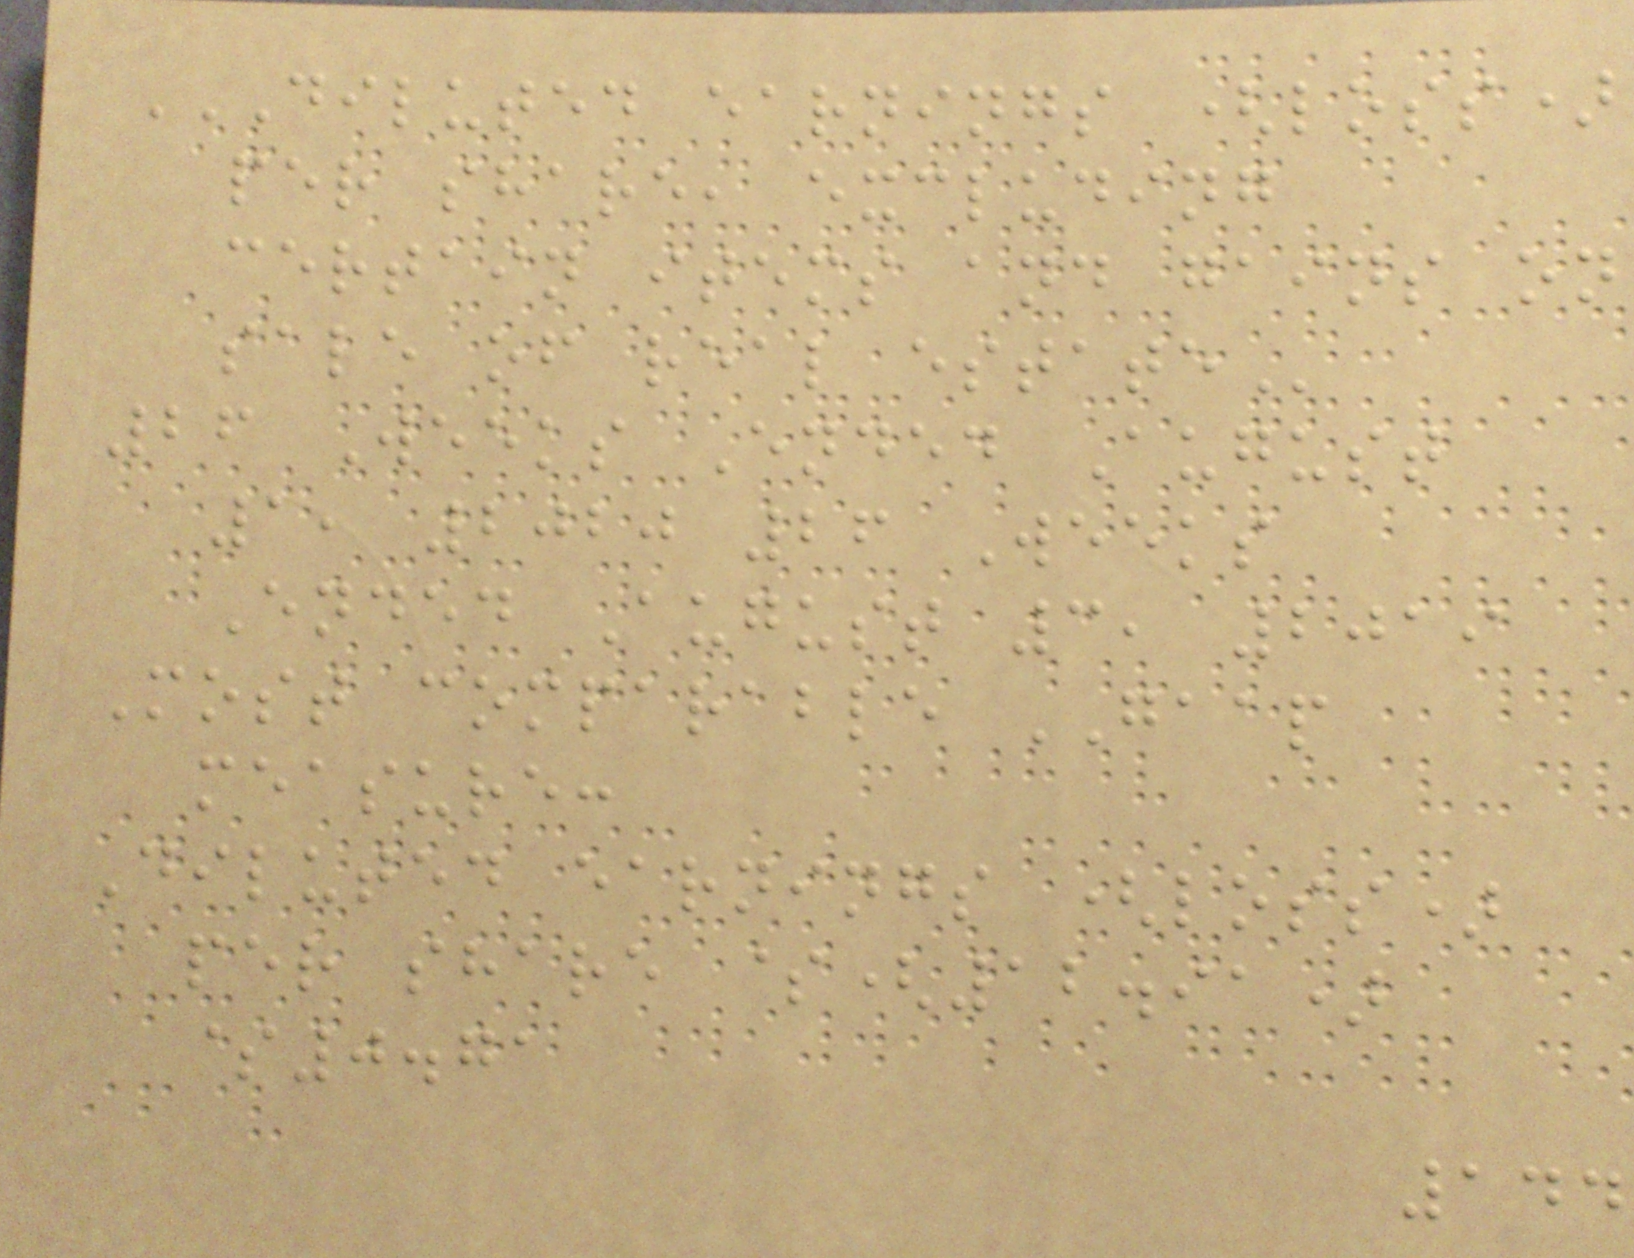DILUTED EARNINGS (LOSS)
PER SHARE, EXCLUDING
CERTAIN ITEMS AND GAINS ON
SALE OF REAL ESTATE
26 Weeks Ended August
1, 2020 26 Weeks
Ended August 3, 2019
Most comparable GAAP
measure:
Diluted earnings (loss)
per share $(12.91)
$0.71
144
